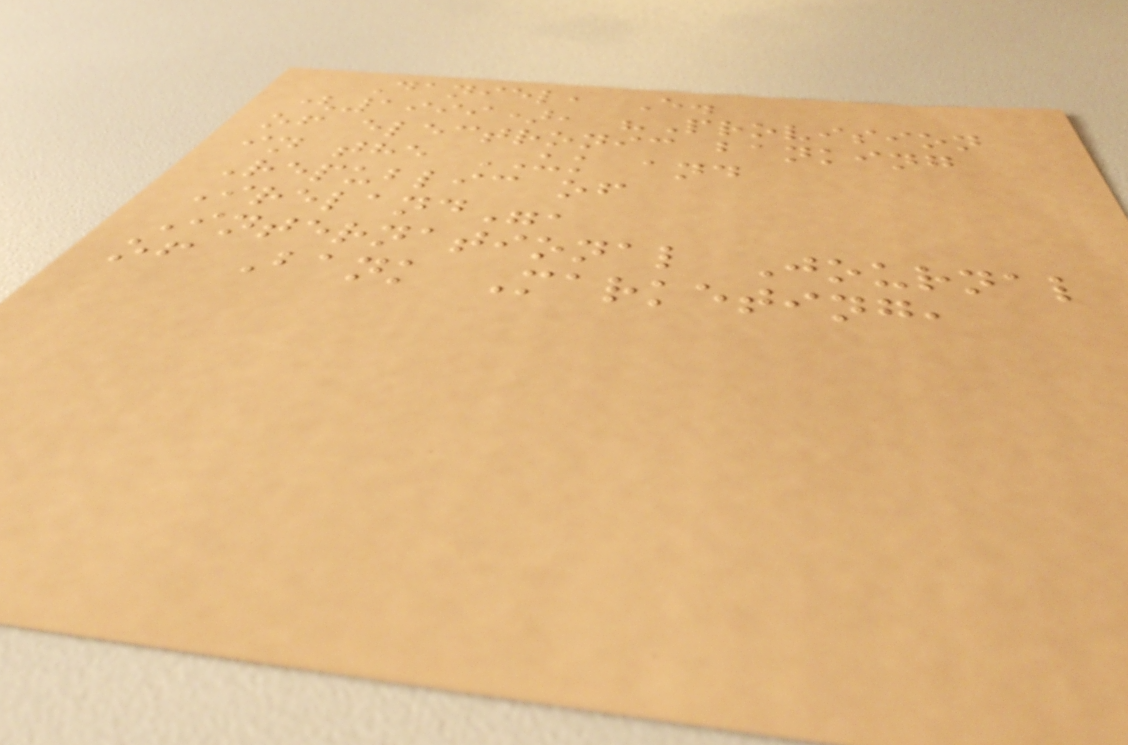Daniel, E.
(1999), "Provision
of electronic banking
in the UK and
Republic of
Ireland",
International Journal
of Bank Marketing,
